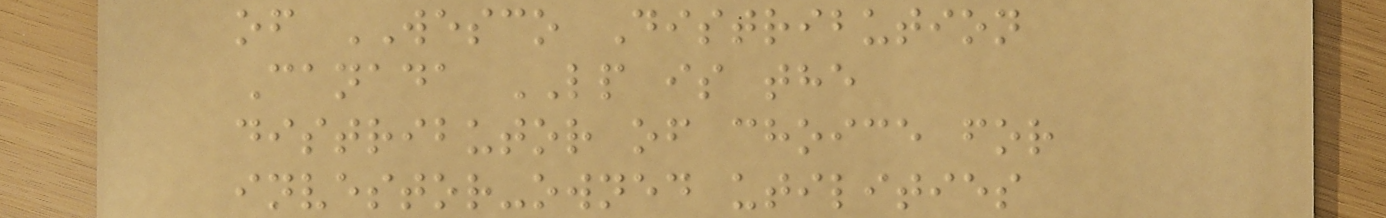of WESCO Distribution
Canada LP is the
distributor of choice for
investor-owned utilities
